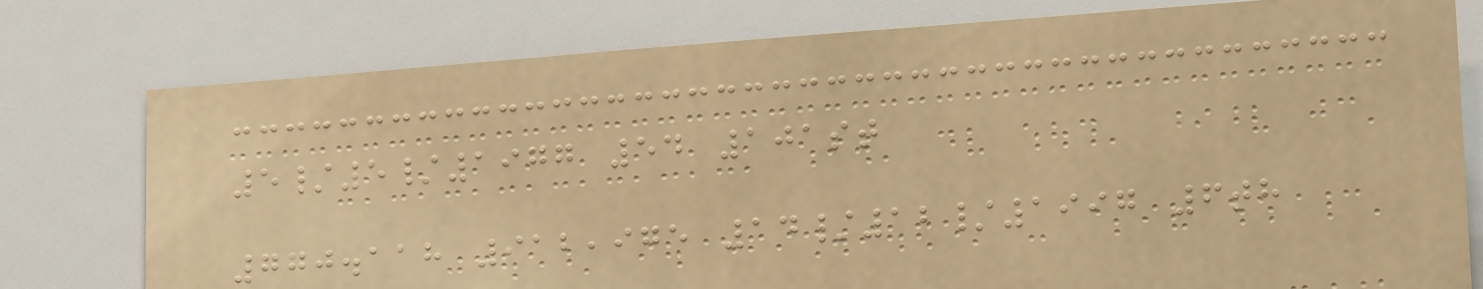5/5/1977 54 101st
770.118 912,975 14/12/1997 6th
